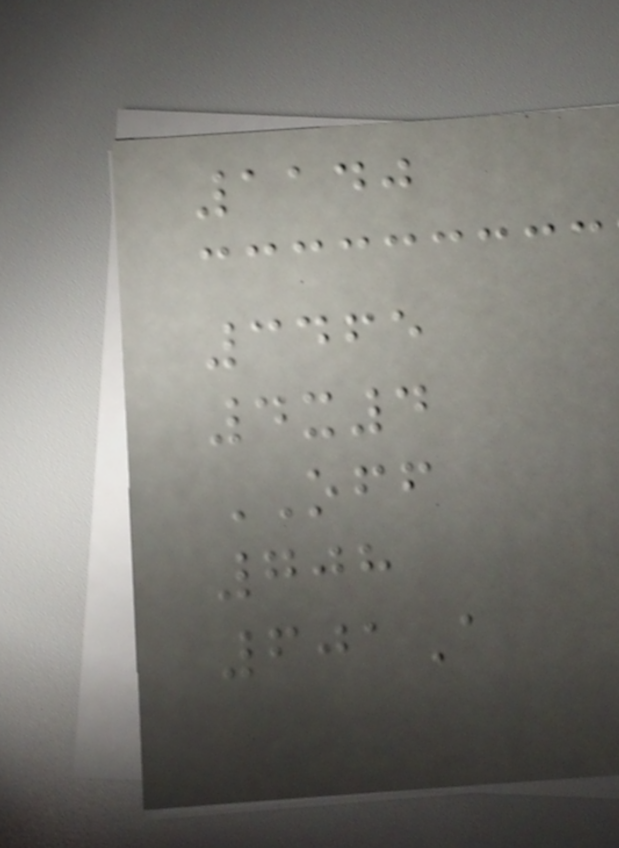1140
3465
4x4
OFF
708
601A
